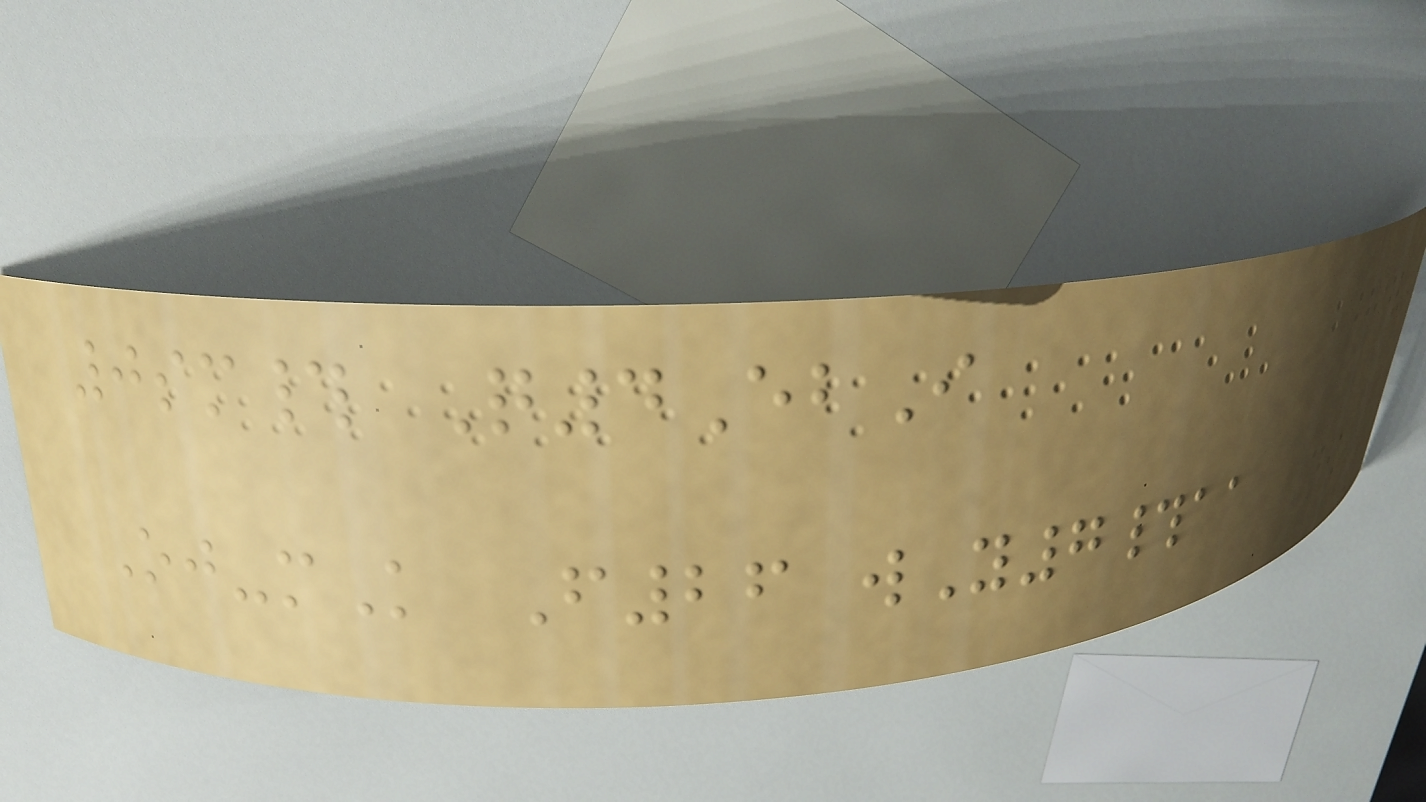0sm# Q4EbI
Oj-mK F26 wY7#aa
